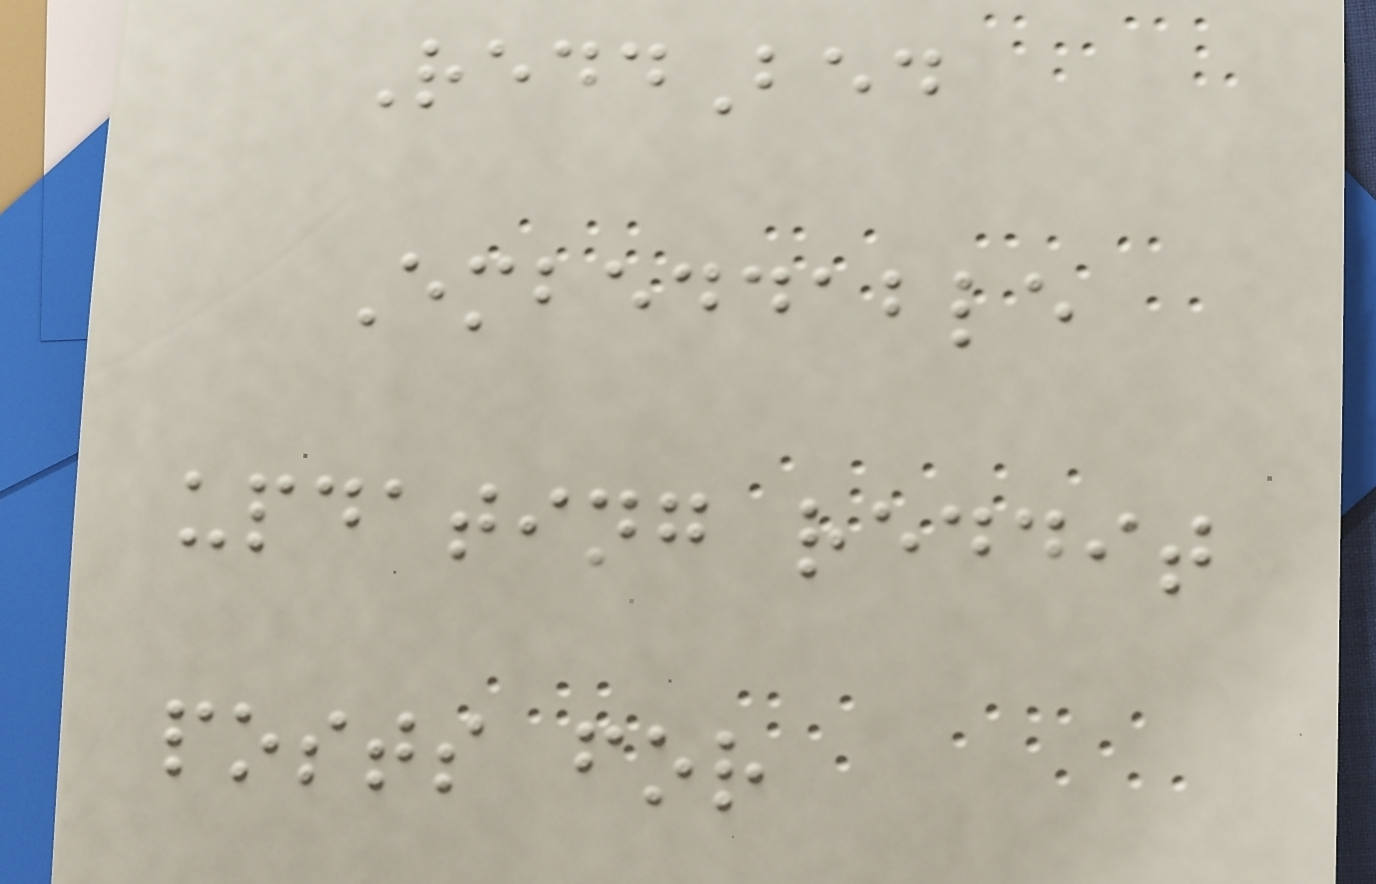ReddBed
Embeddable
updating reddit
posts for
